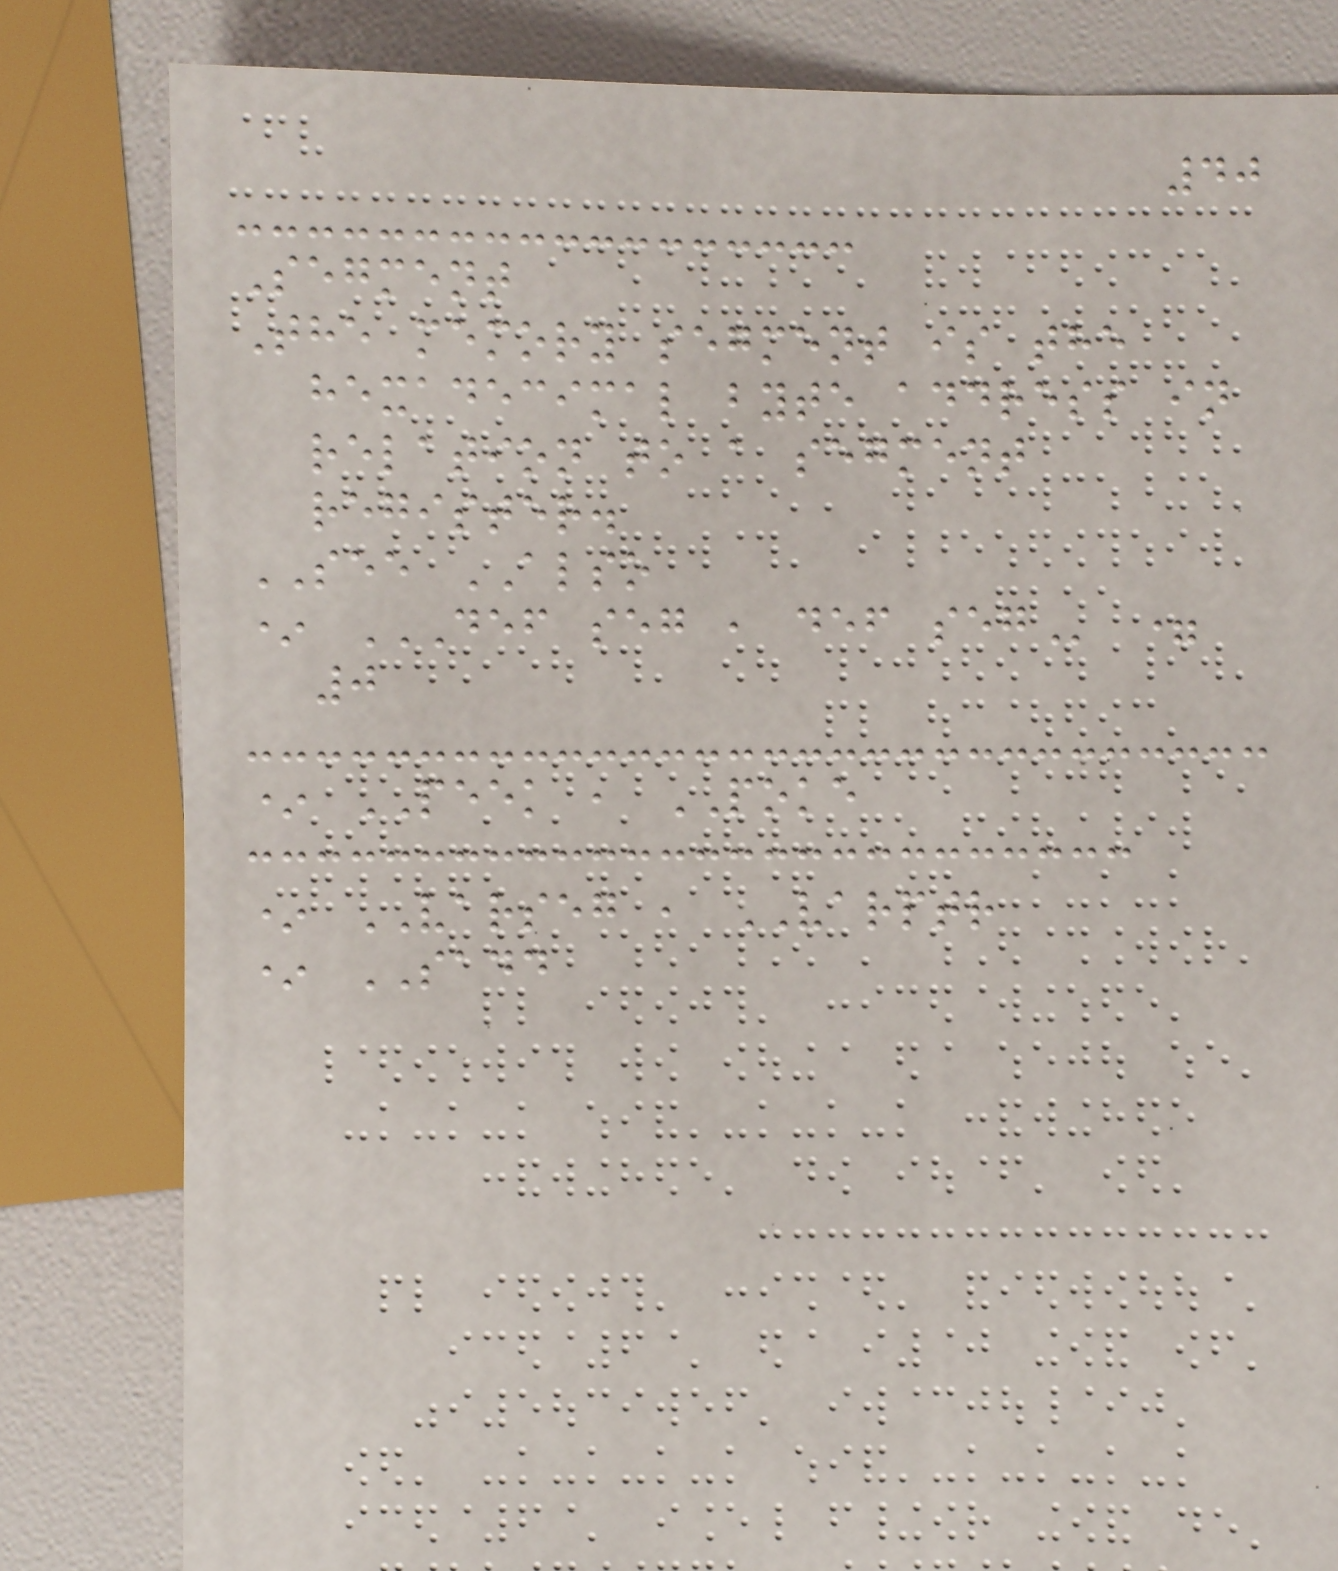40
Segment
The memory segment is the
hexadecimal byte address in
relation to a segment
register.
SEE ALSO
* DEF SEG , DEF SEG =
0
* PEEK , POKE
* VARSEG , VARPTR
* SADD
